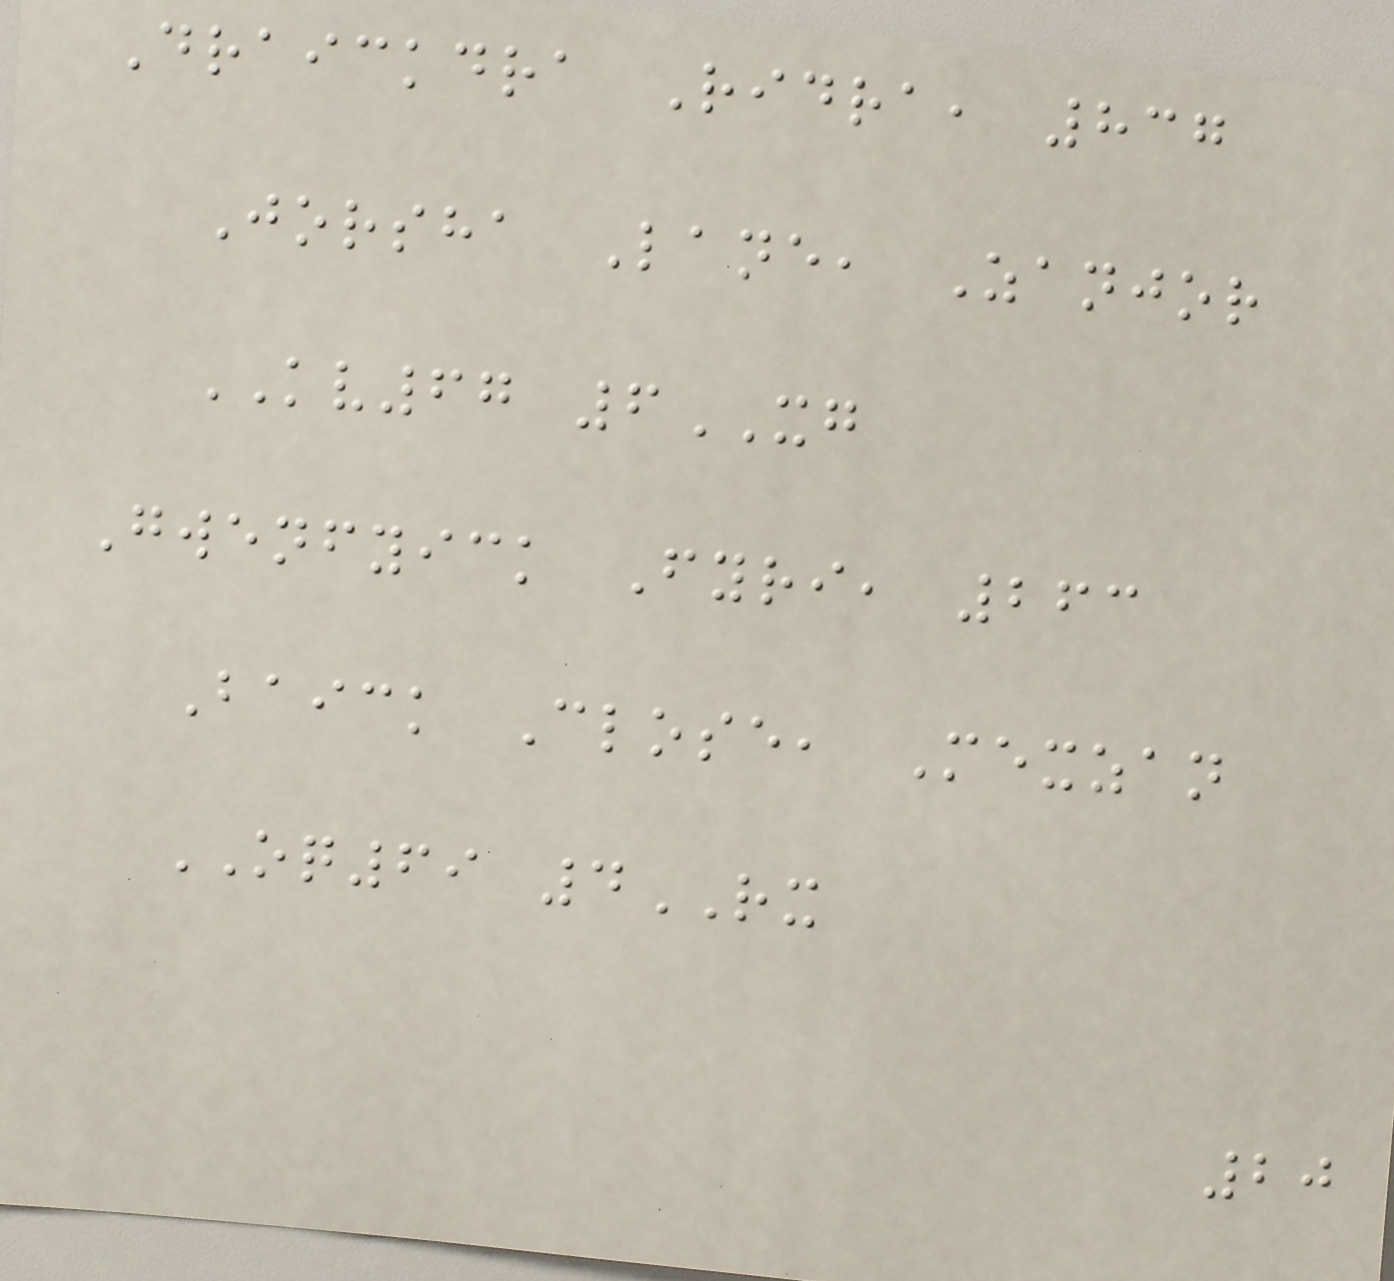Draickdra Ridra, 837
Jorsha Lane, Zanjor
KV67 6XG
Gwenfyick Fyri, 263
Baick Close, Mexzan
OQ69 4RX
20
